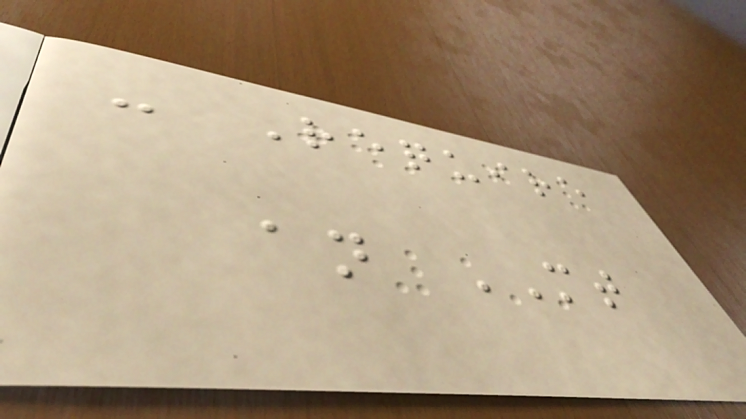- Require
an MT
